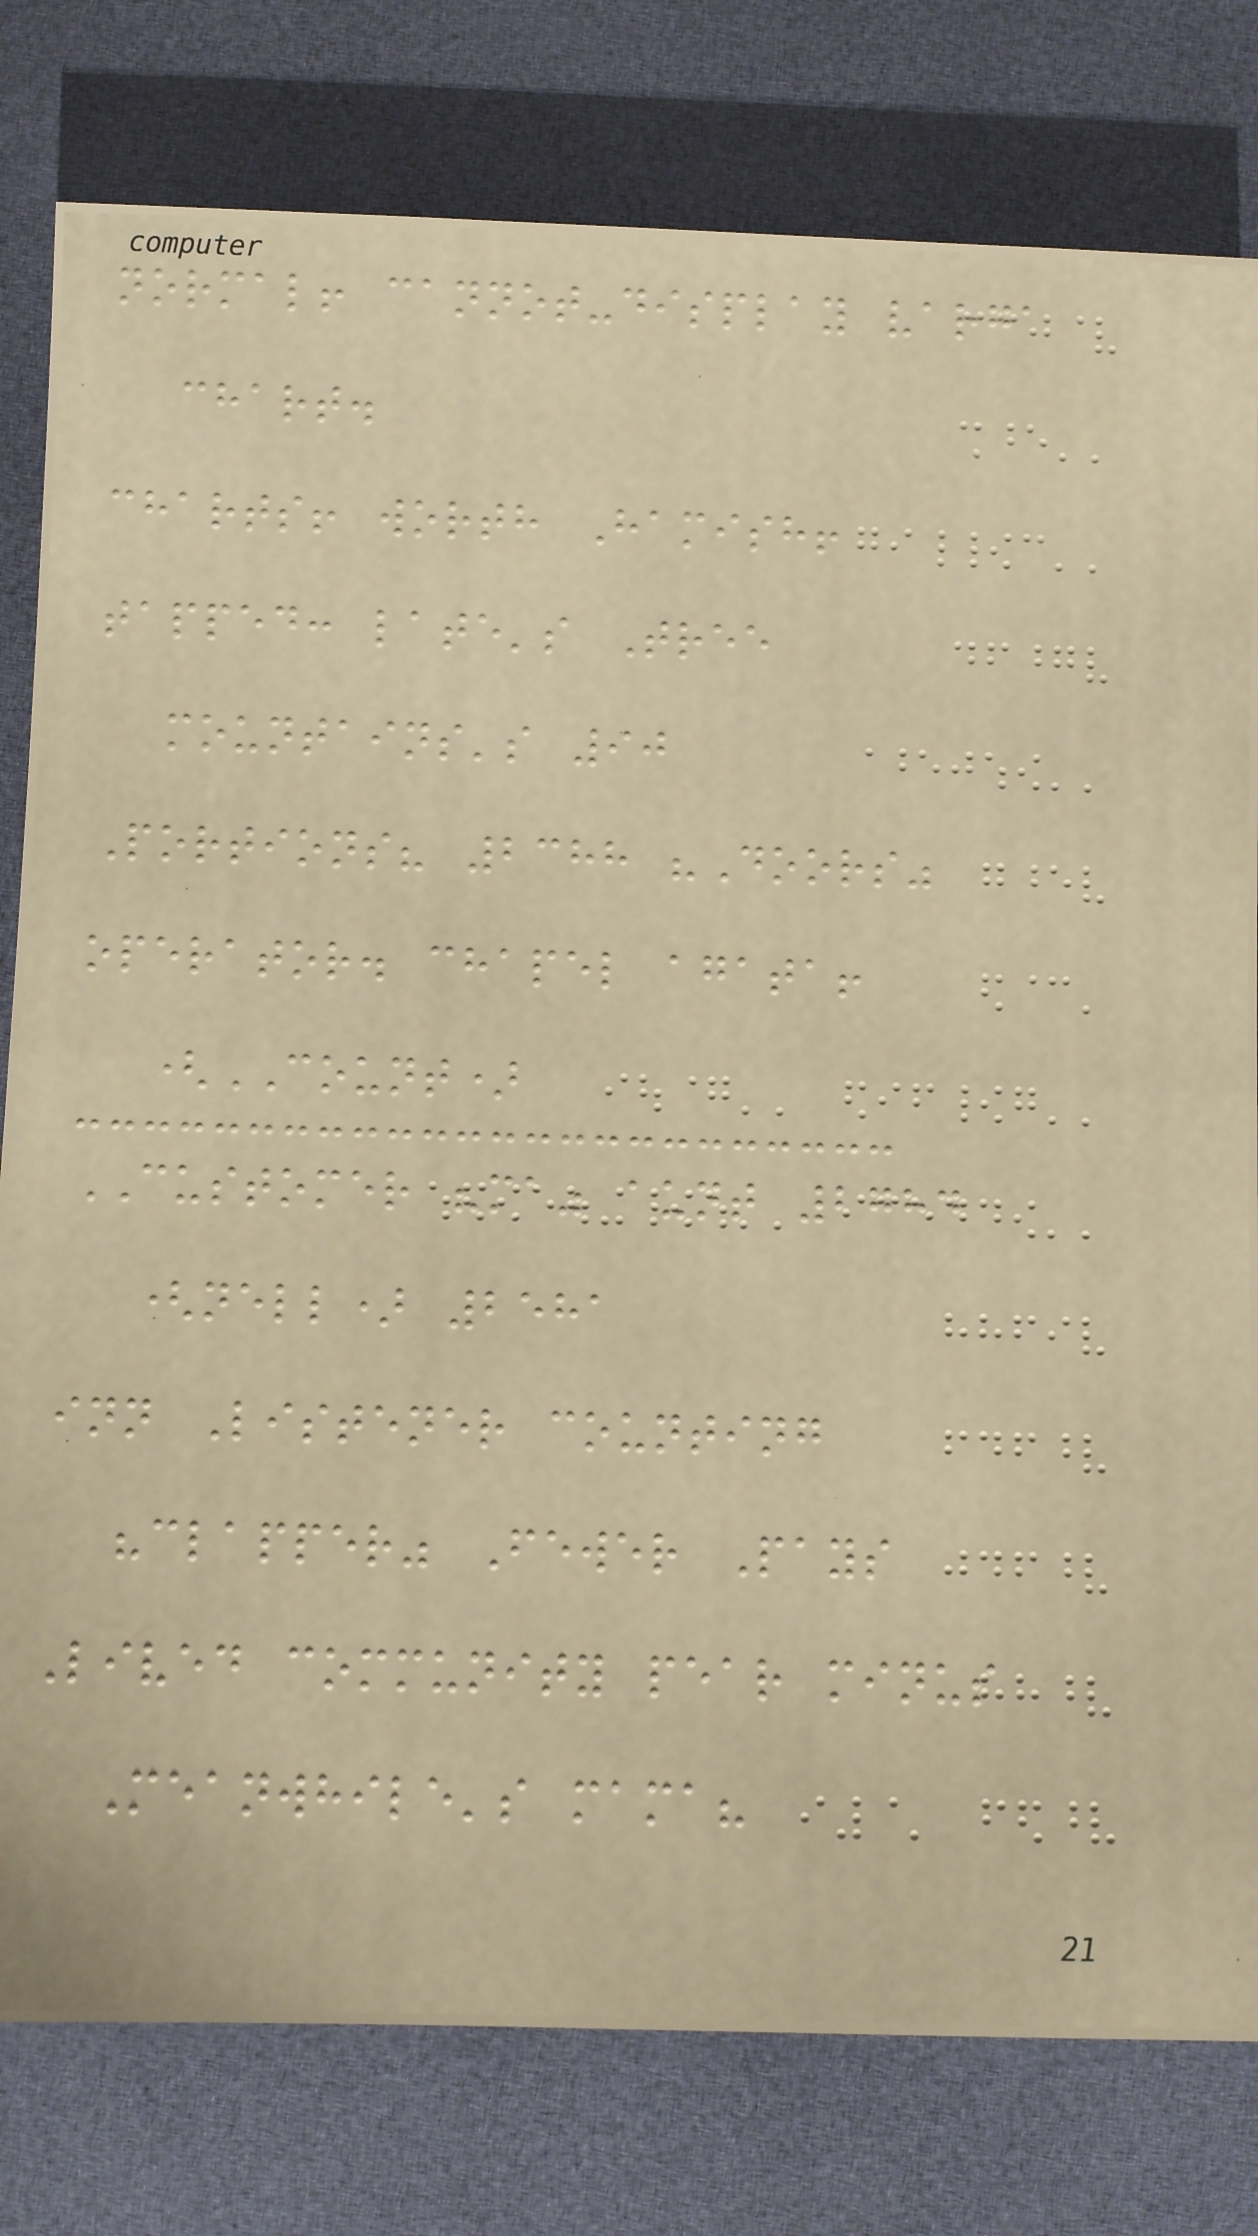normal! cannot-display varga
chart.
charts! worth Hamish!
tapped: late's Tree
mountains's 90
Portions? 2388 "Doors"
operator. chapel agata!
(COUNT)
CUSTOMER "ma" aunt 2784
(nell) 2581
inn Listener counting
"clapper" Fewer Pays
Lived community pear minus
Meanwhile's mama?
